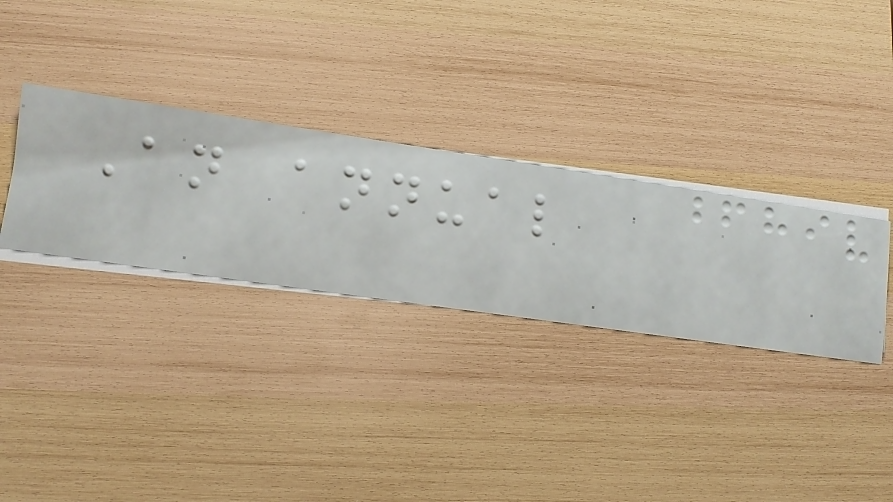An annual
